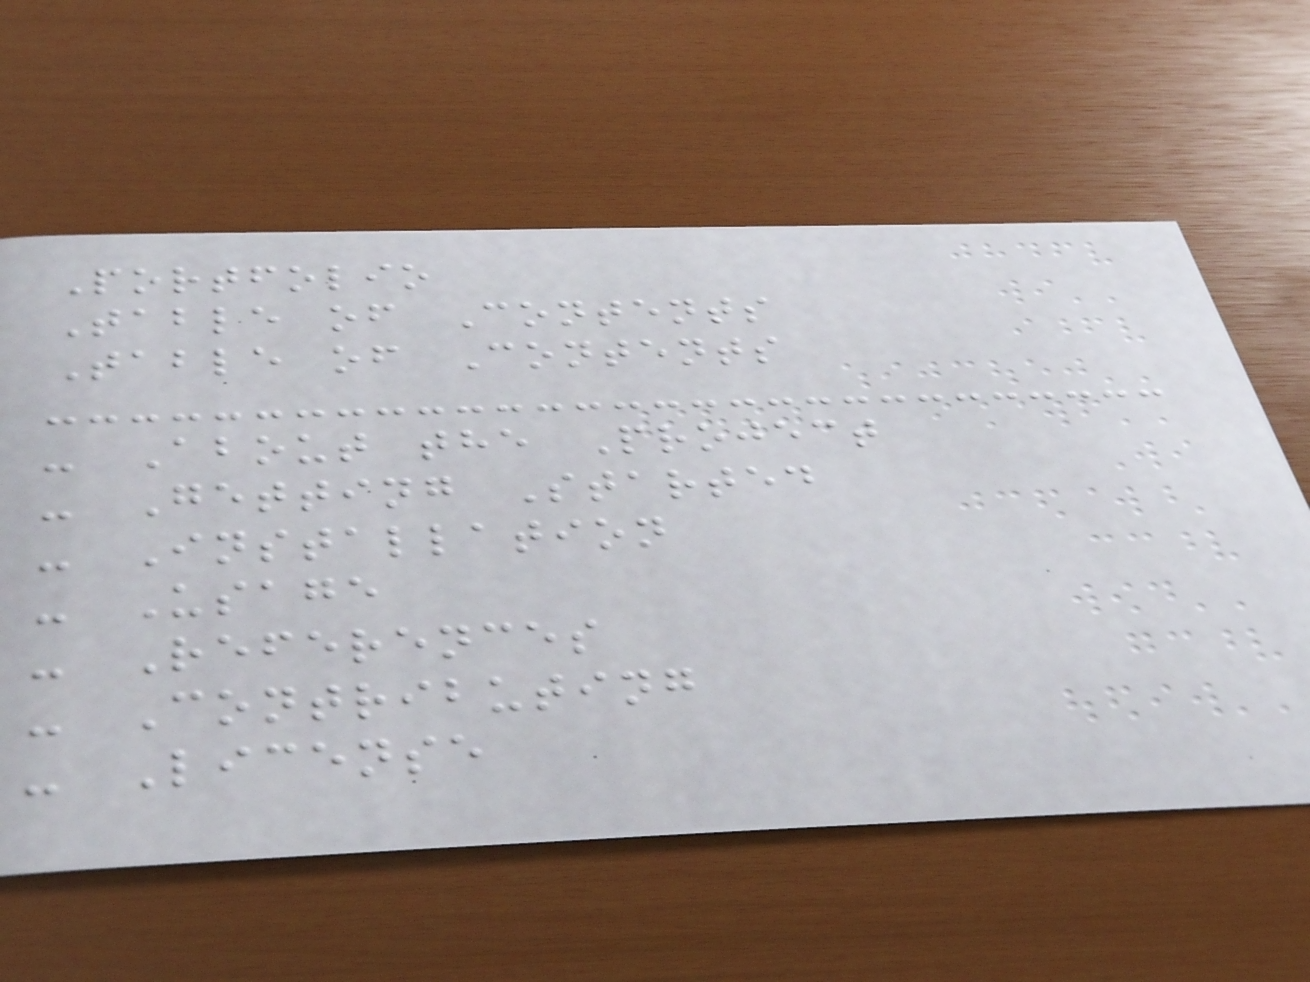Portfolio
Table of Contents
Table of Contents
- About the Project
- Getting Started
- Installation
- Usage
- References
- Contributing
- License
